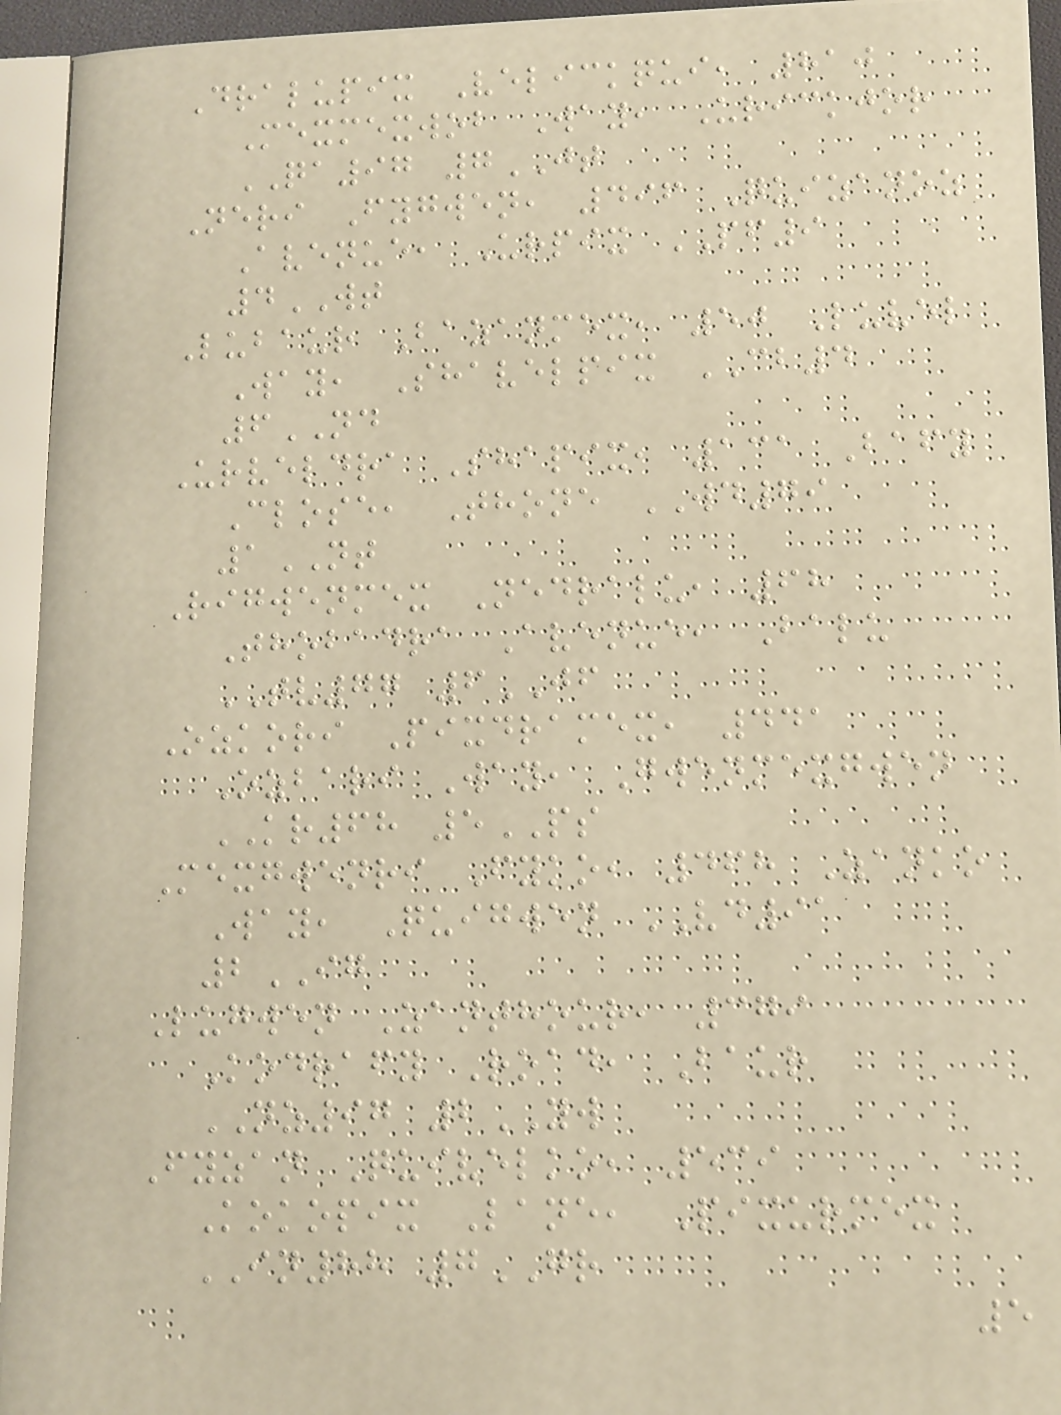Dralupix Velickqui, 810
Mexmexwob Way, Urickjor
QA97 7JT
Neri Fygwen, 496 Quizanoz
Avenue, Urpix PF9
4WT
Lubaur Bazanmex, 50 Luvel
Way, Shavelpix CB4
6ND
Urveldra Shapix, 131 Bafy
Close, Thone WD79
1NT
Rigwenmex Nedralu, 68
Thobadra Avenue, Balu
TV77 6JF
Ozkori Pixdramex, 441
Ozbari Way, Gwenmexgwen
KR68 5PS
Mexgwenri Fyko, 468 Zanko
Way, Quigwen VD91
2IG
Lugwen Zanthour, 379
Kodrafy Road, Baur
NZ97 2YW
Fyzan Quivelko, 539
Kokopix Lane, Pixurmex
IN88 7GR
5
